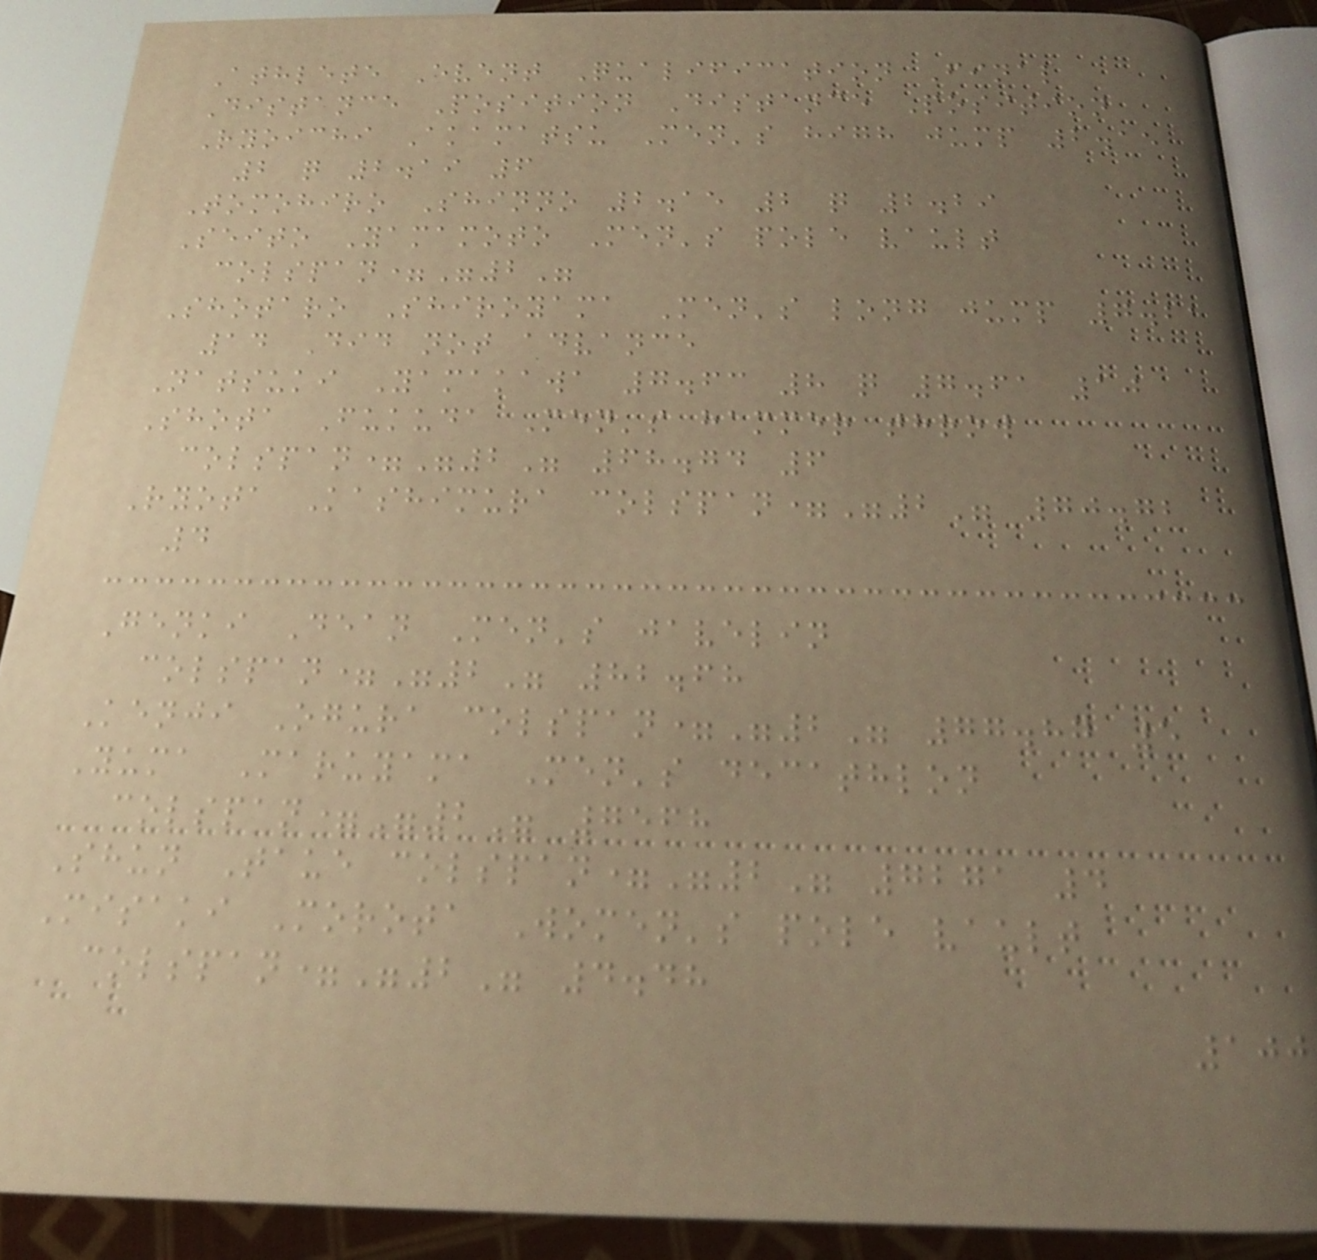Athlete Event Qualification Final
Distance Position Distance Position
Ryoichi Akamatsu Men's high jump 2.15
2 q 2.19 6
Tomohiro Shinno 2.15 2 q 2.29
Seito Yamamoto Men's pole vault
colspan="2"
Shotaro Shiroyama Men's long jump 7.21
14 Did not advance
Natsuki Yamakawa 7.63 8 q 7.61 10
Shota Fukuda Men's hammer throw
colspan="2" 68.74 6
Ryota Kashimura colspan="2" 70.72
4
Genki Dean Men's javelin
colspan="2" 82.68
Kenji Ogura colspan="2" 77.87 5
Yuma Maruyama Men's decathlon
colspan="2" 7568
Shun Taue colspan="2" 7271 4
Misaki Morota Women's pole vault
colspan="2" 4.48
100
